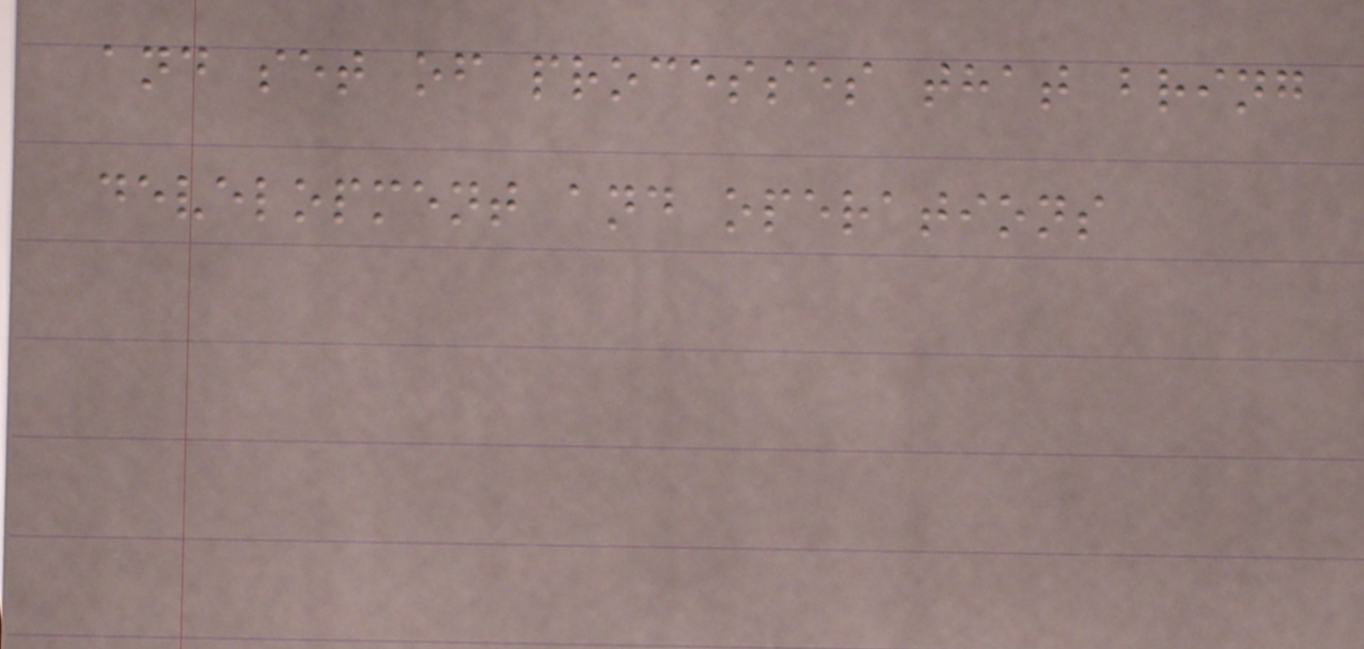and set of processes that bring
development and operations
